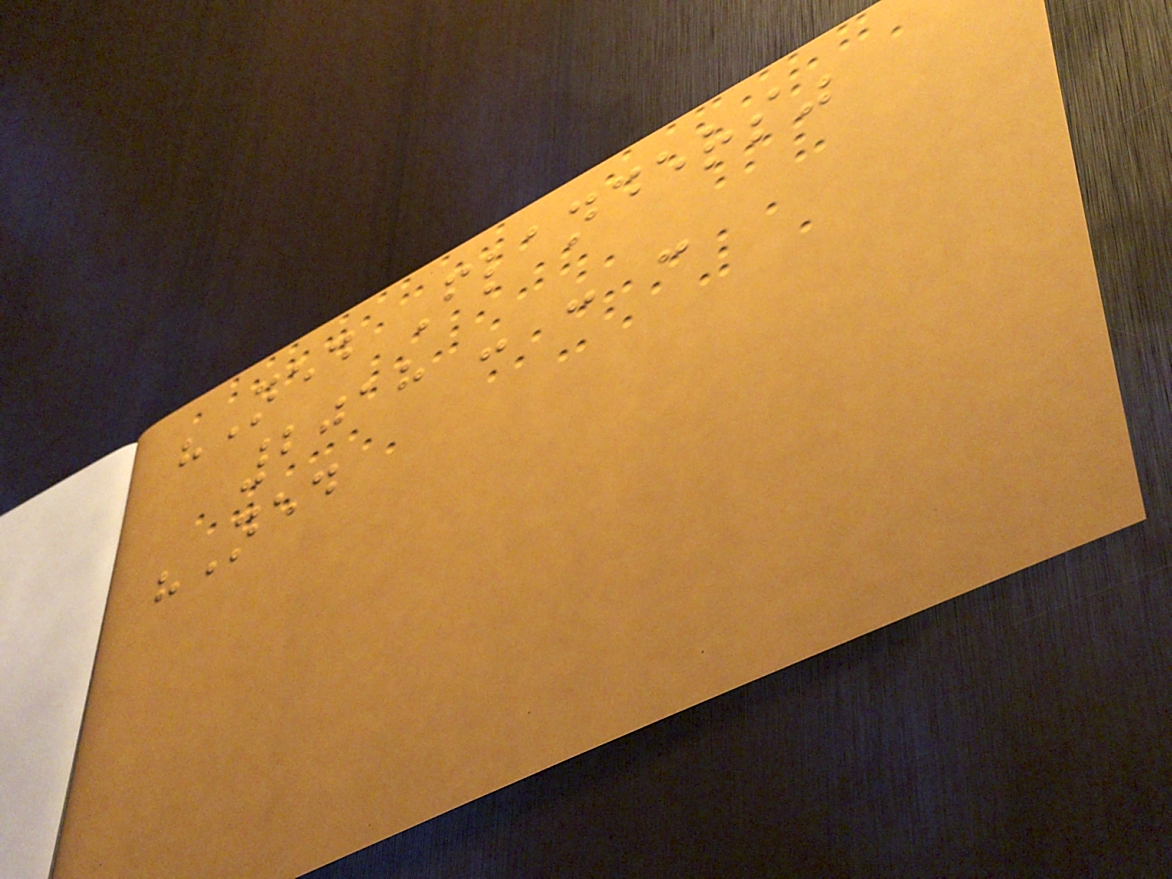"Ned Flanders"
2018 - - -
"Ned
